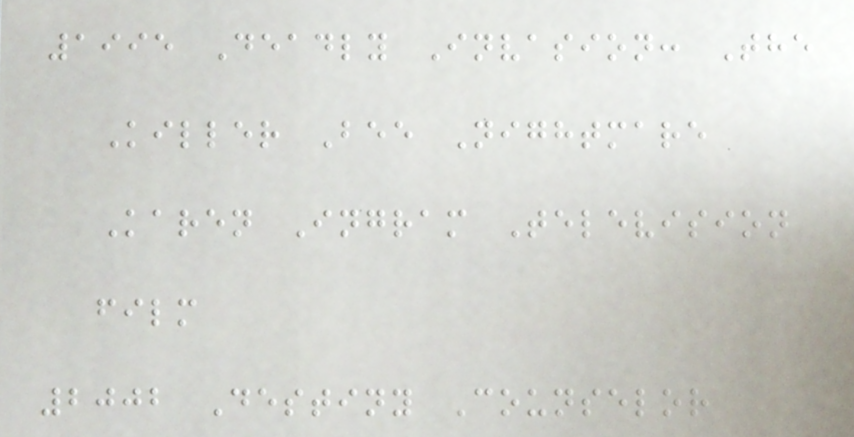1995 Deadly Invasion: The
Killer Bee Nightmare
Karen Ingram Television
film
2002 Destiny Counselor
